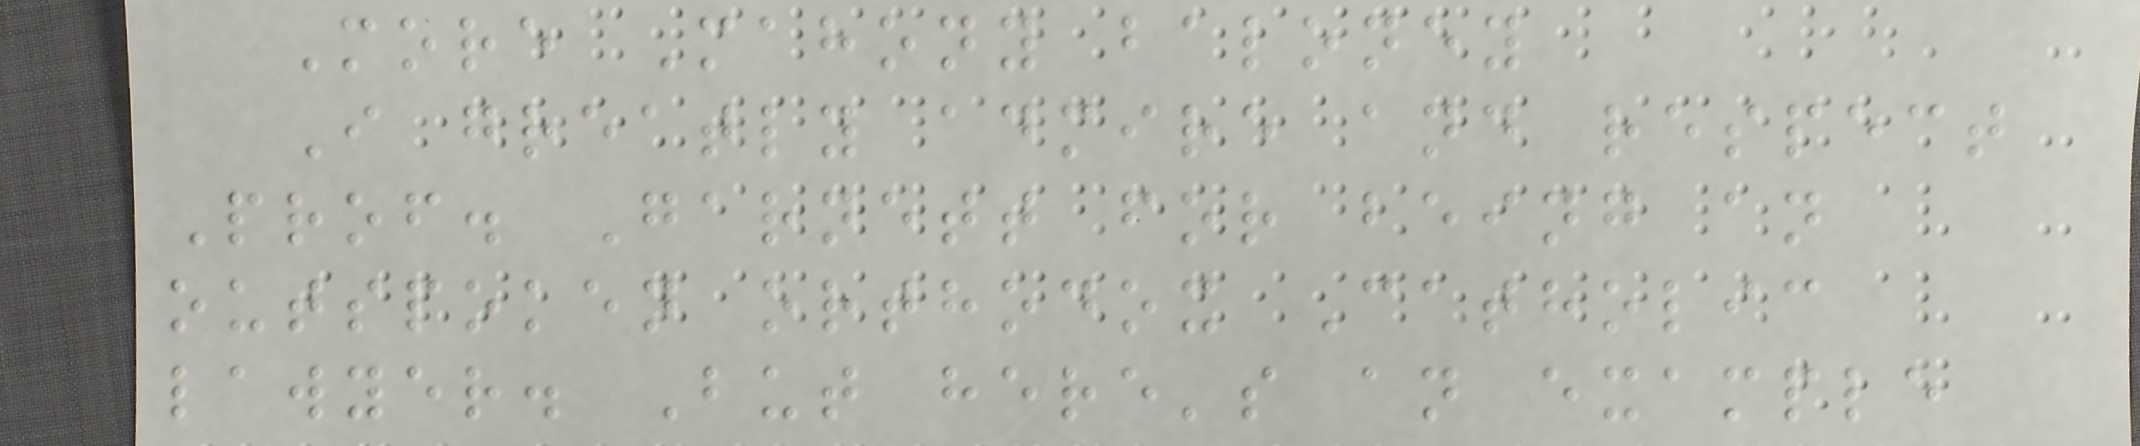More Mahony baloney
I greatly admire and respect
Prof. Garnett for being an
outspoken orthodox Catholic
lawyer. But here's an example
